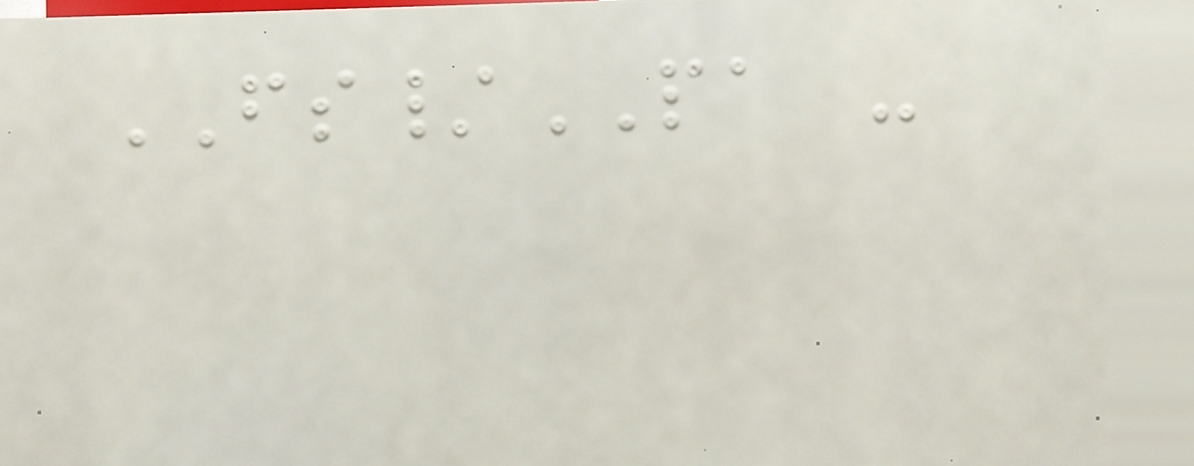FS/PA -
